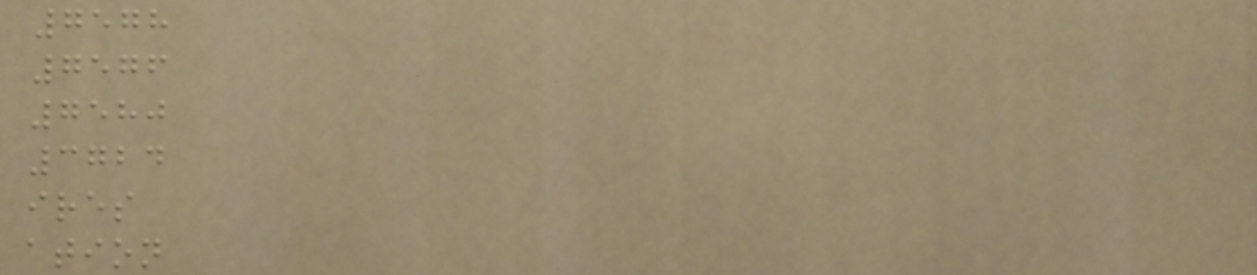7578
7576
7580
3724
ires
ation
